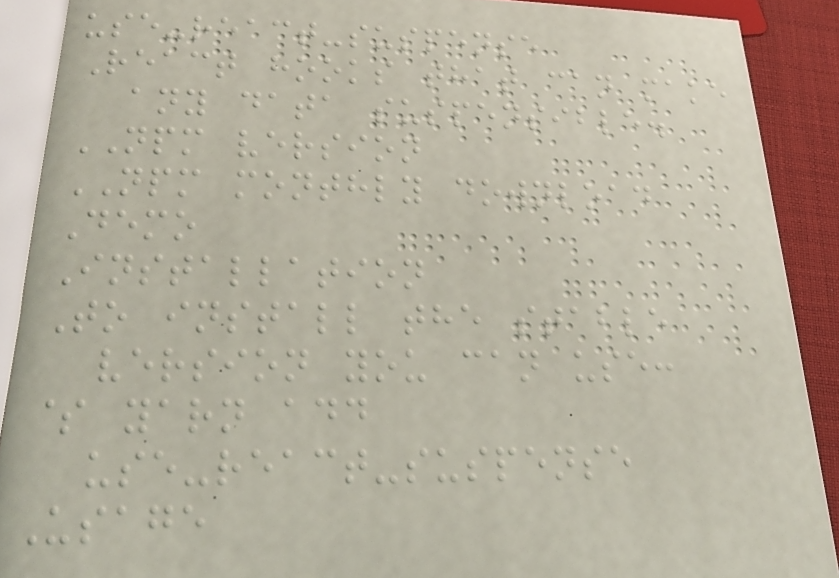use-react-suspense
React hooks that can make
any data suspensible.
NPM version
NPM monthly download
Demo
Installation
To install the stable
version you can use:
$ yarn add
use-react-suspense
Usage
